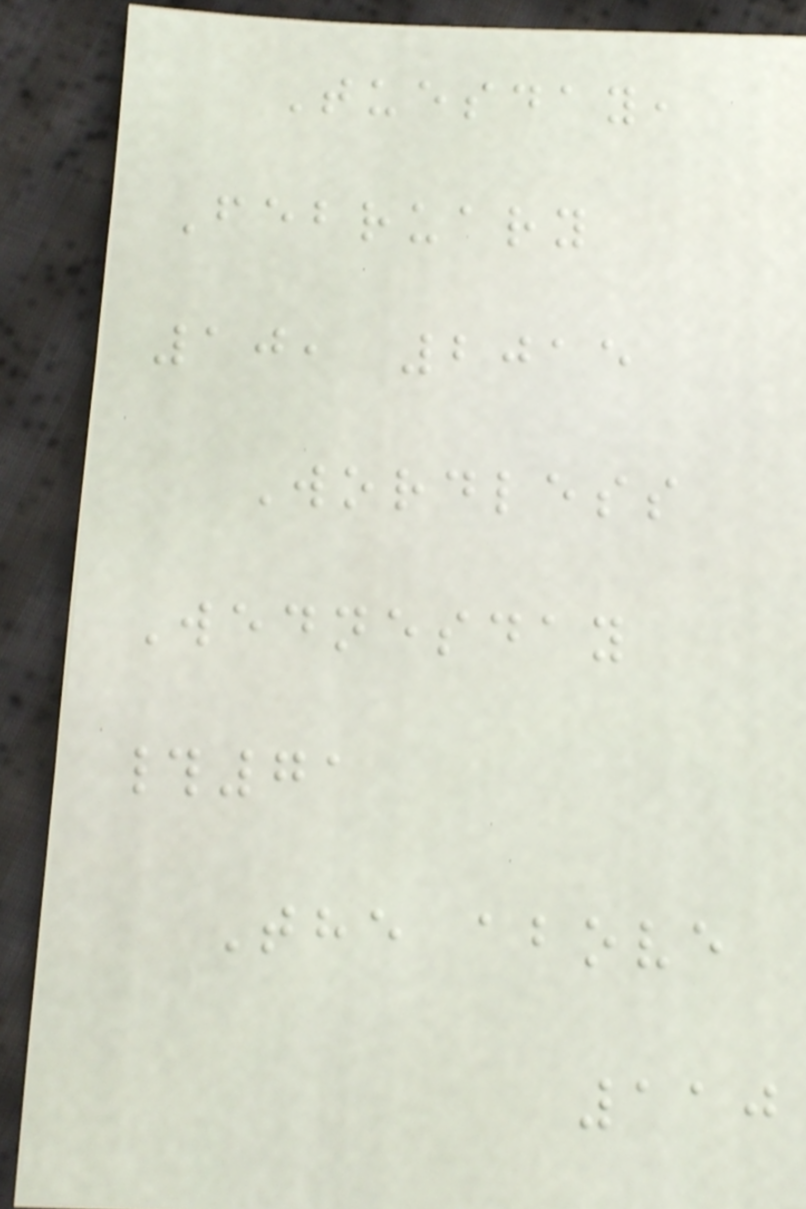Tuesday,
February
10, 2015
Wordless
Wednesday
#71
The above
110
